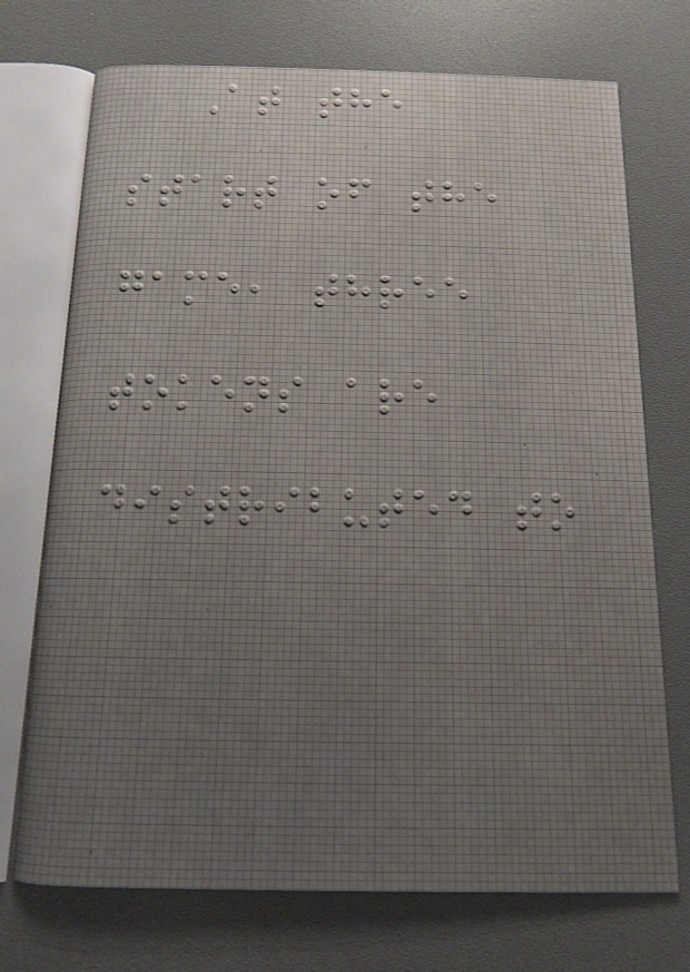At the
start of the
game, three
tokens are
distributed to
